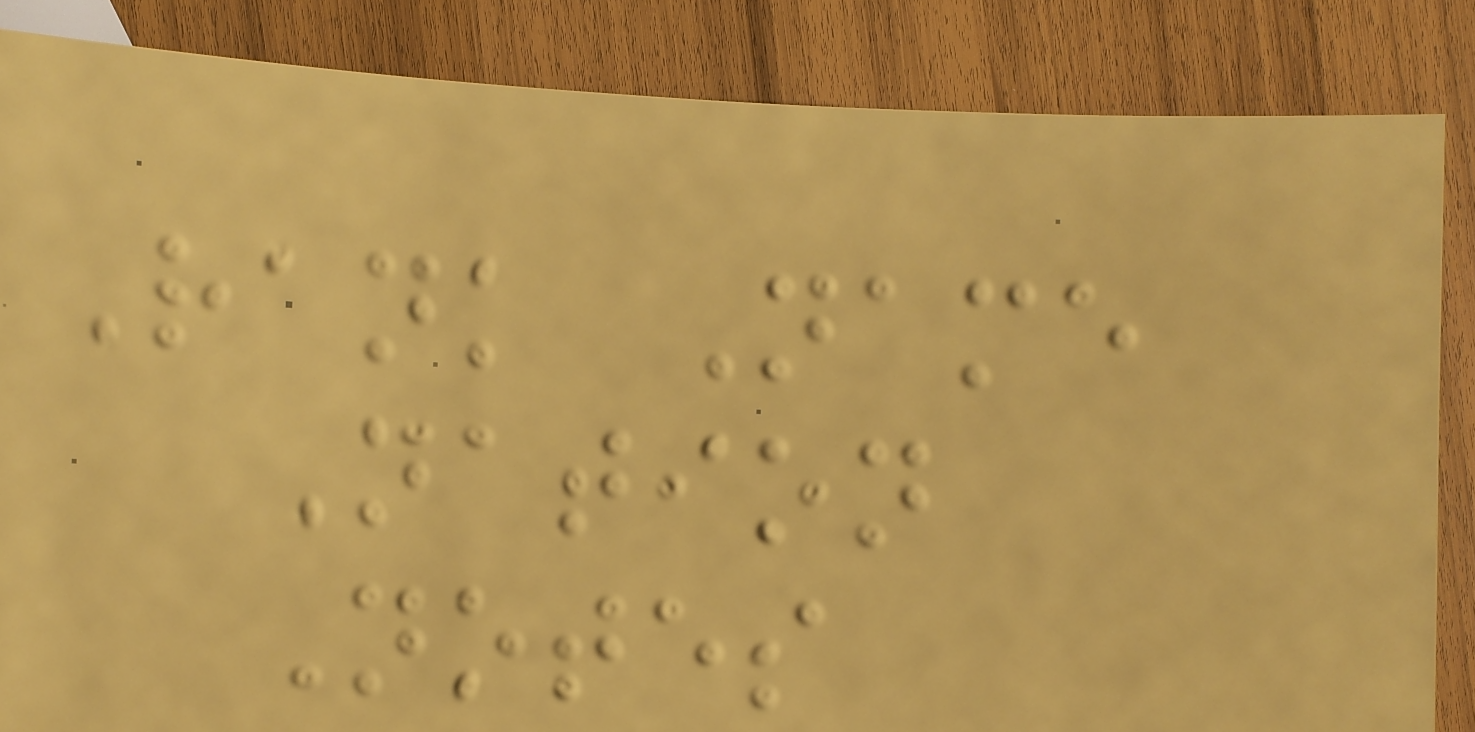Rank Name
Nation
Notes
